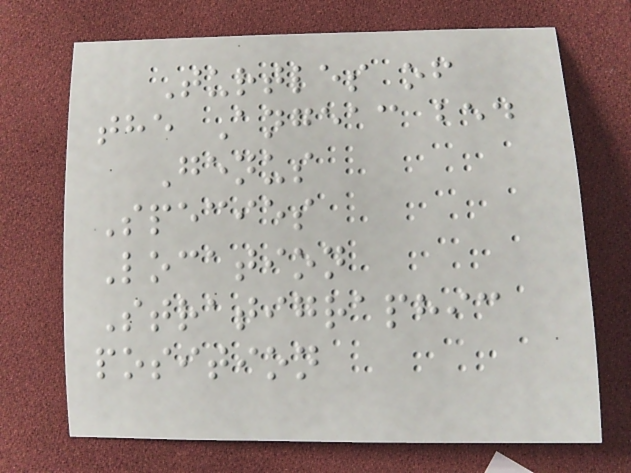Turtles of
the Angeac bed
Genus
Species
Location
Stratigraphic
position
